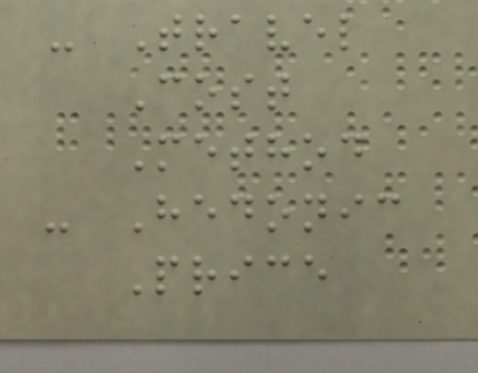- Travel
Cost
Method
- Hedonic
Price
